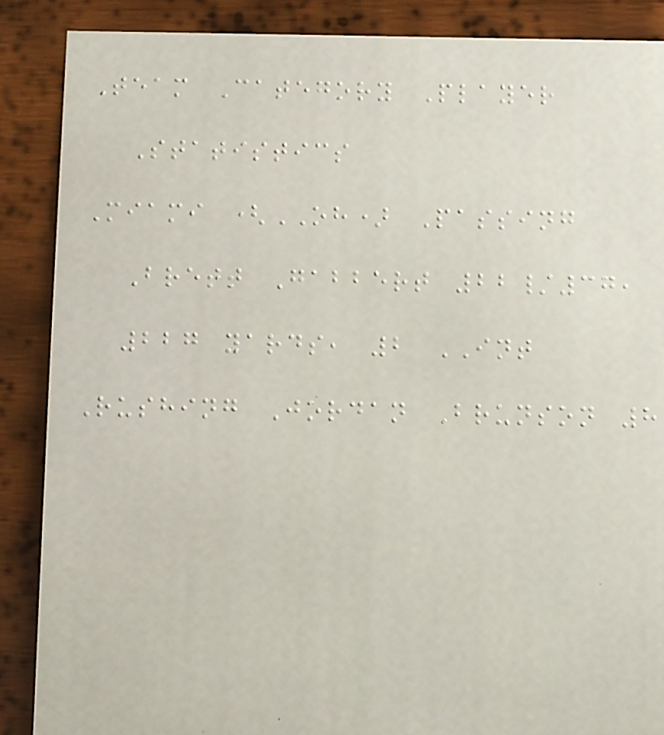Team Category Player
Statistics
Miami (OH) Passing
Brett Gabbert 22/37,
227 yards, 2 INT
Rushing Jordan Brunson 8
